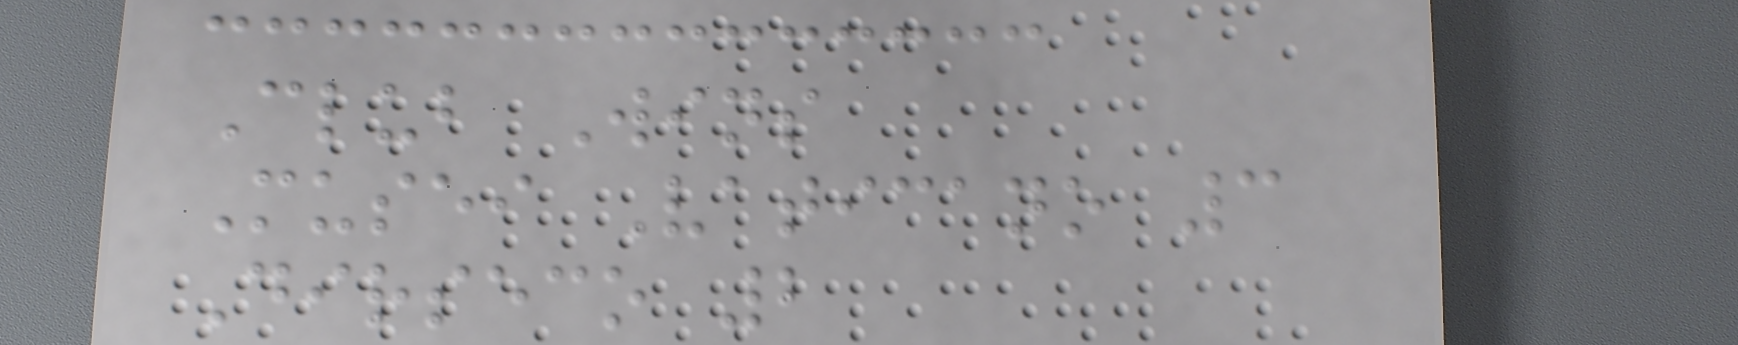Club Wins
Musei Vaticano 3
Dirseco 2
